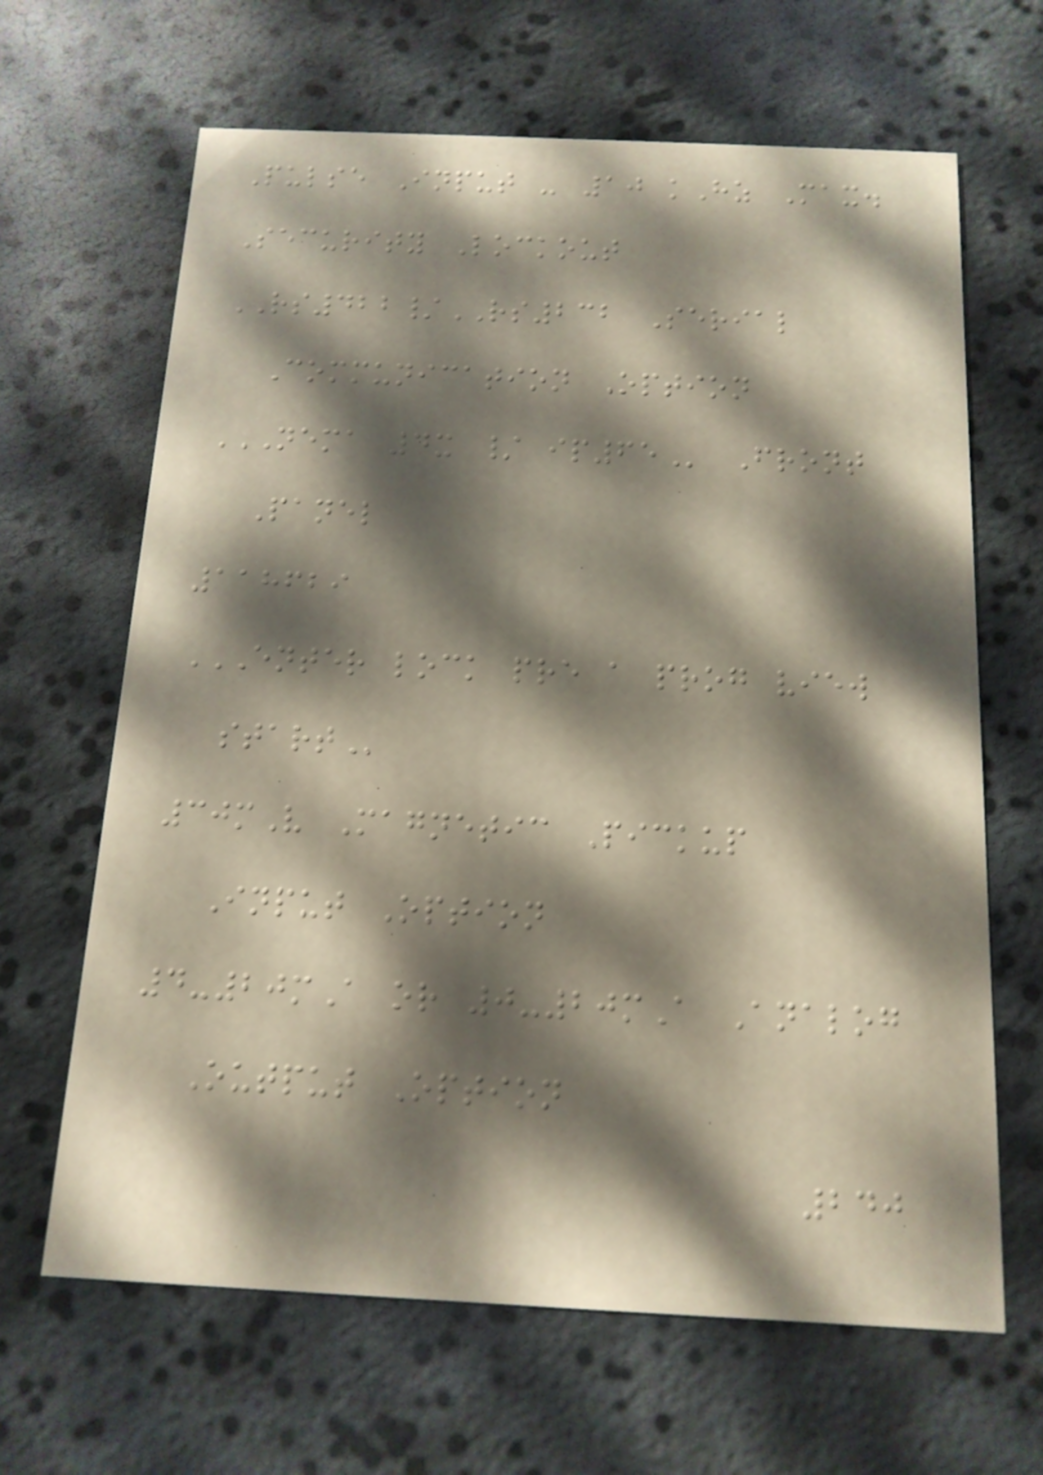Pulse Input - 10 kHz Max.
Security Lockout
RS422/RS232 Serial
Communication Option
NEMA 4X / IP65 Front
Panel
118629
ENTER LOCK PRE A PROG VIEW
START
30mV Magnetic Pickup
Input Option
4-20mA or 0-20mA Analog
Output Option
240
